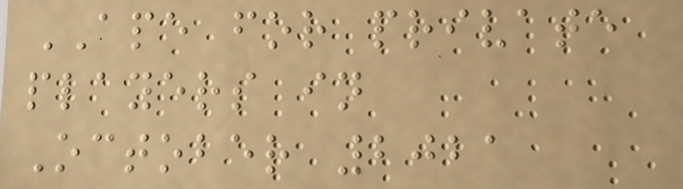APE for private
players in
October 2021
